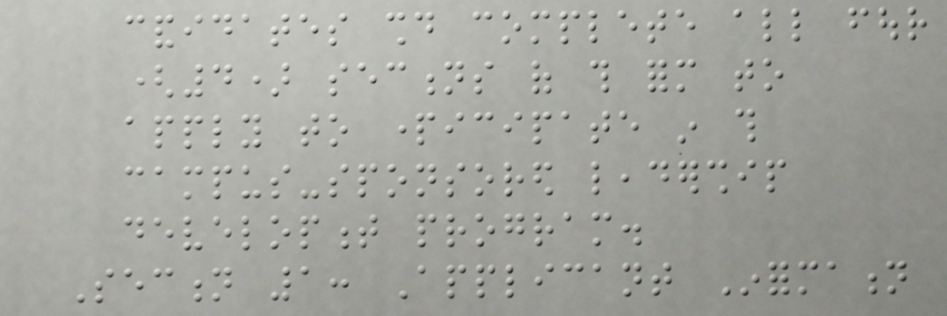candidates should complete all four
(4) sections of this form to
apply to participate in this
campus-sponsored leadership
development program.
Section 1: Applicant Information
